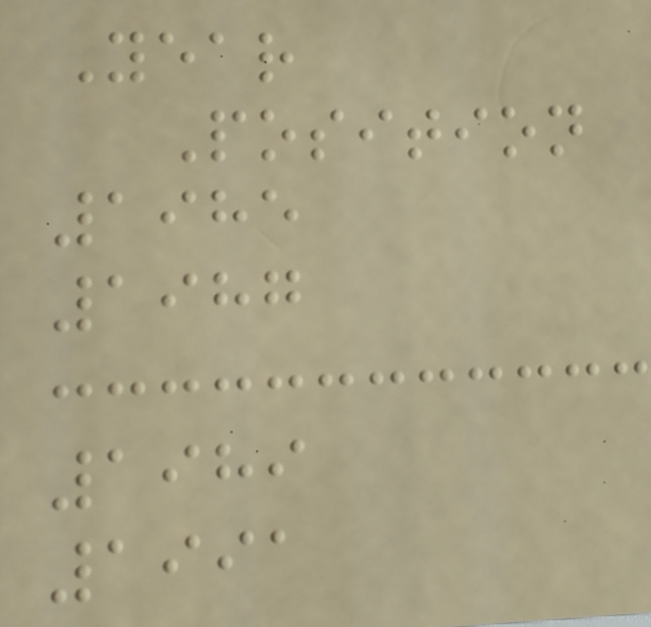Year
Position
1985
1987
1989
1991
